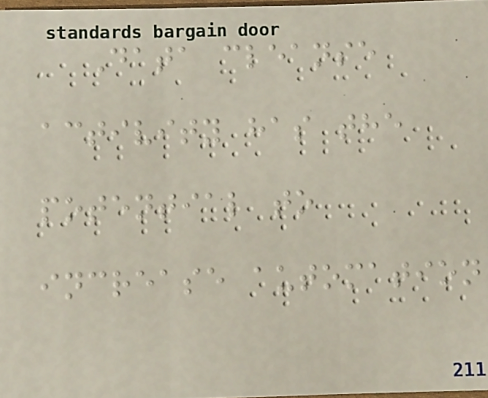Data cleanse
activity has the
potential to
increase automation
